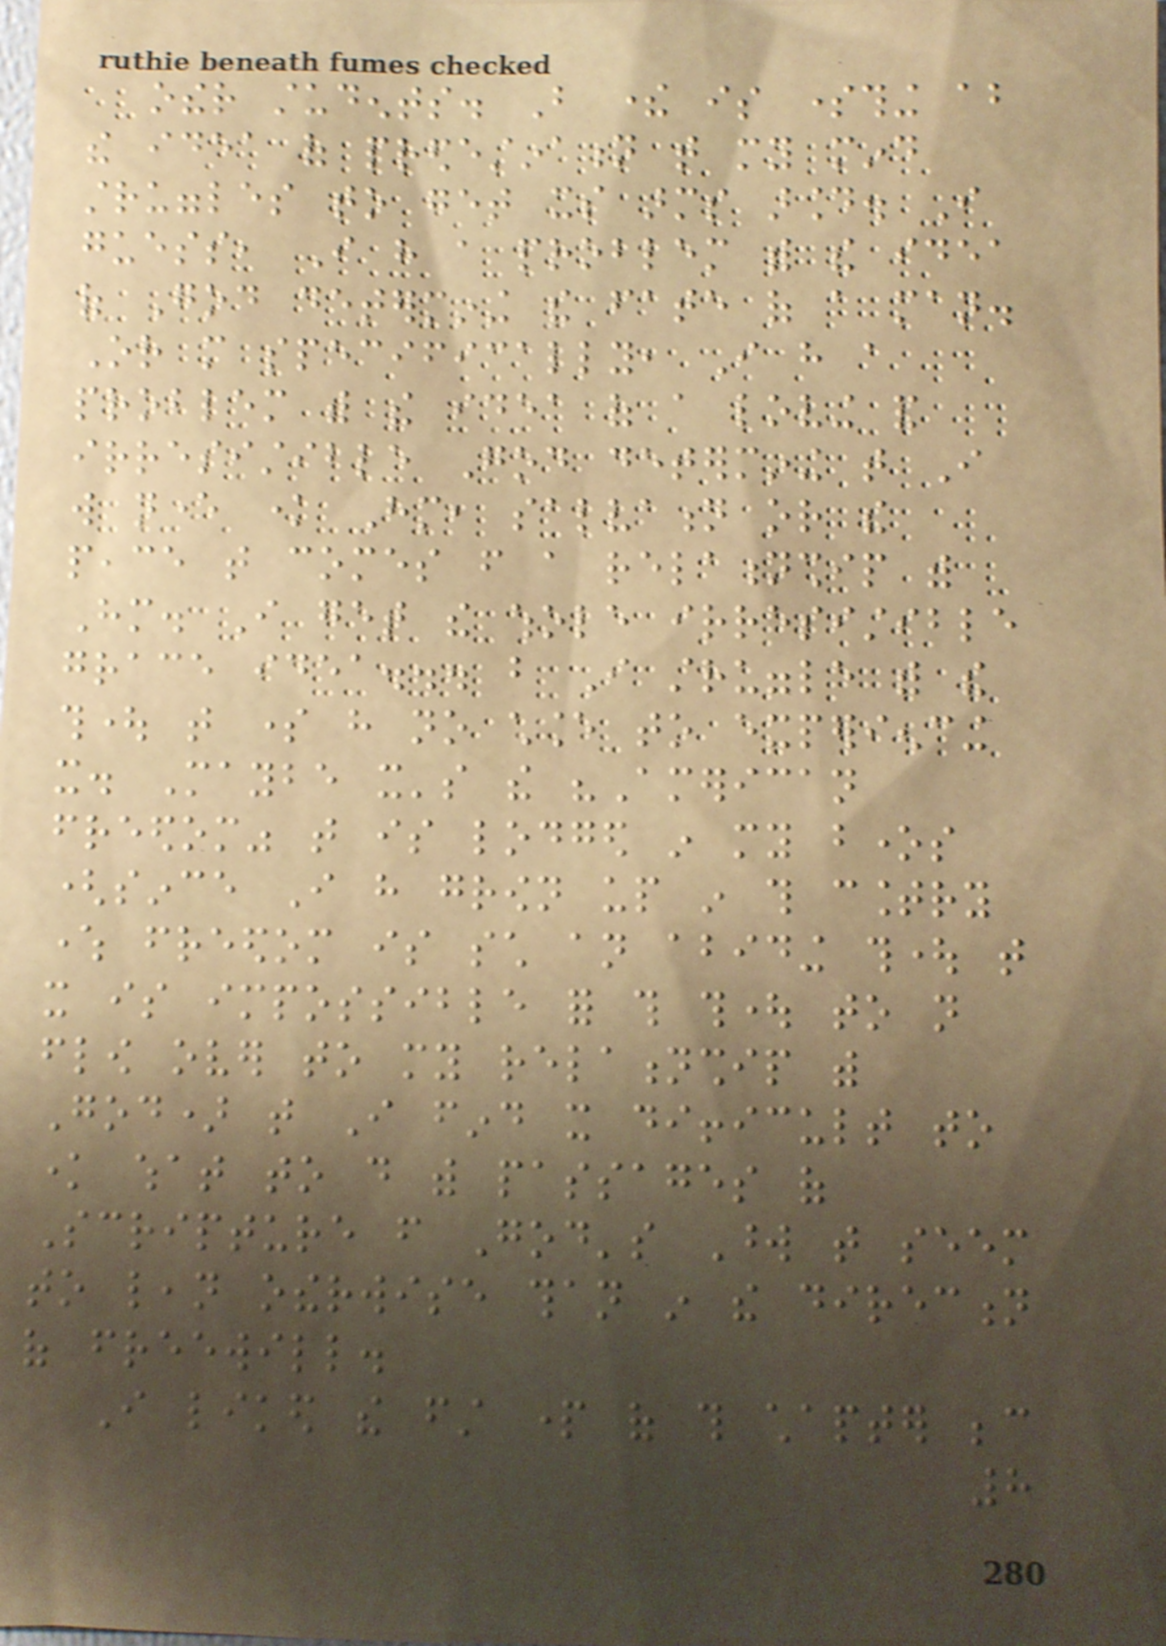other students. But there is something about
the idea of predestination that my mind
struggles to get its arms around. I
guess, I have a problem with the idea
of God determining the fate of a man.
Or more specifically, I have a
problem with the idea of a loving and
irresistible God determining that I
will never know Him, salvation or the
peace that comes from a relationship with
Him. I get the whole irresistible
grace idea... but I struggle with the
thought that some have no chance to experiencing
it. Maybe it's the "American
freedom" that is lodged in my bones
(since I have grown up in this country
where freedom is such an abiding thought that
it is impossible for this thought to not
flow over to my relationship with
God) that I find it difficult to
know what to do with passages of
Scripture from God's Word that seem
to lean otherwise than in the direction
of freewill.
I liked the first part of this chapter because
8
